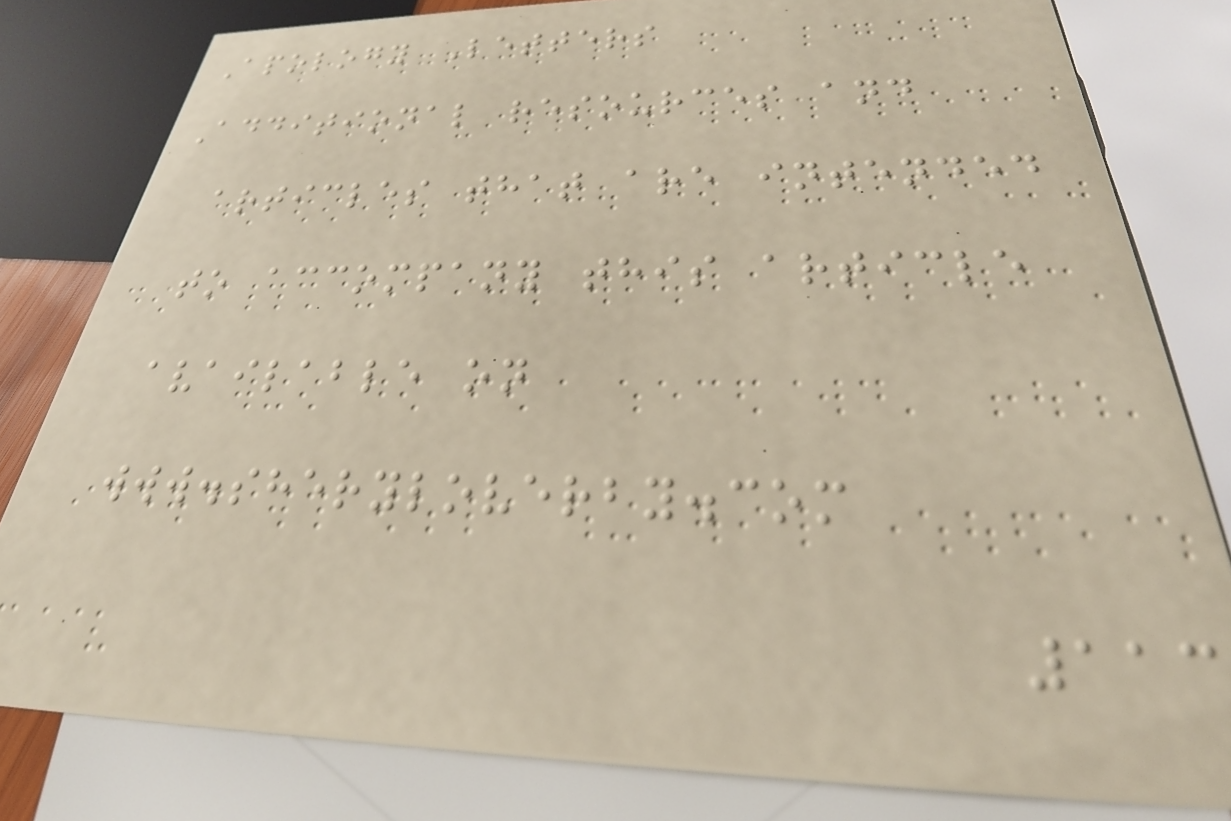Apology Letters
Additional resources and
articles that are intended
to accompany this article
available on
www.sheryloverby.com
113
